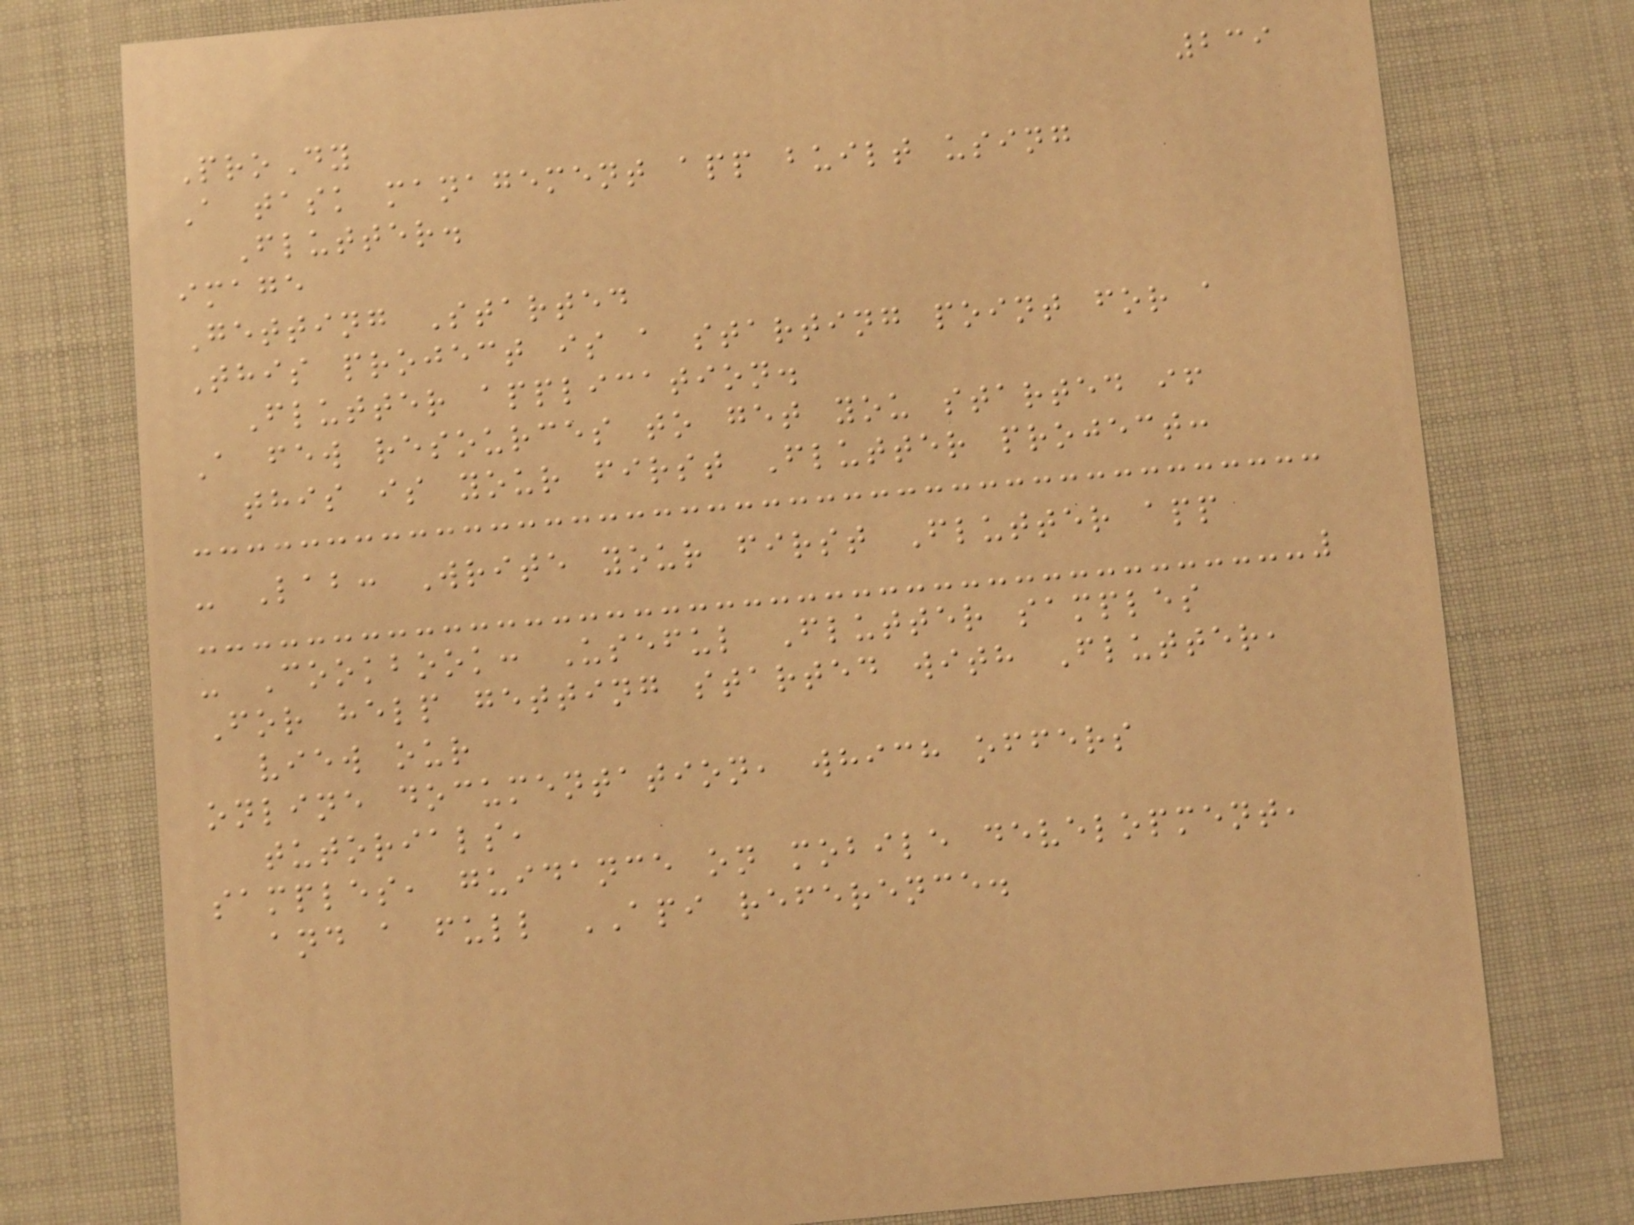239
ProDy
A task management app built using
Flutter.
image
Getting Started
This project is a starting point for a
Flutter application.
A few resources to get you started if
this is your first Flutter project:
- Lab: Write your first Flutter app
- Cookbook: Useful Flutter samples
For help getting started with Flutter,
view our
online documentation, which offers
tutorials,
samples, guidance on mobile development,
and a full API reference.
